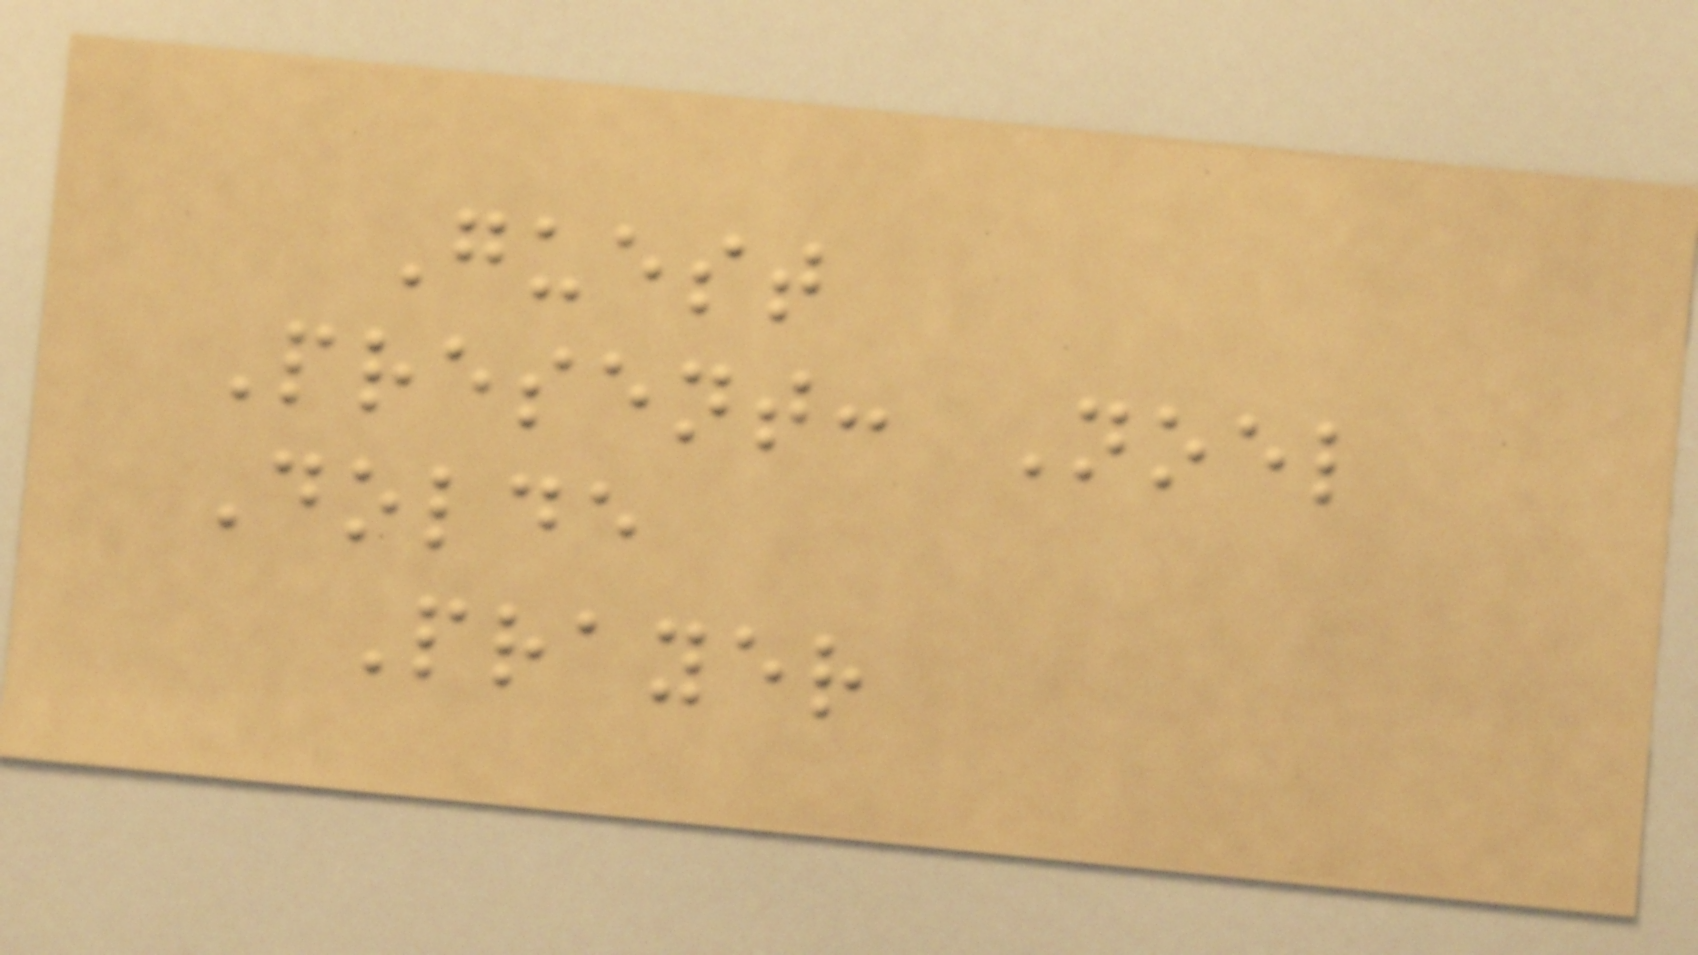Guest
Present: Noel
Dolde
Prayer
